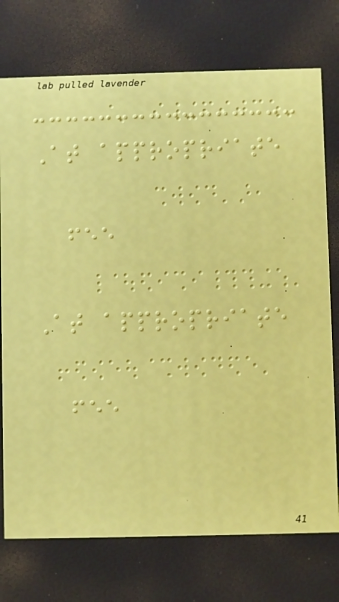At appropriate
fee
At appropriate
fee
